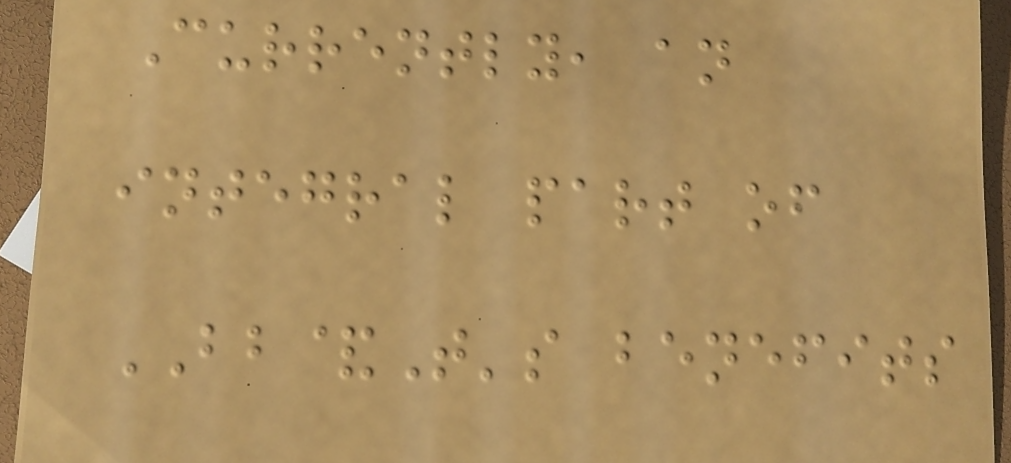Currently, an
integral part of
BB&T's benefits
